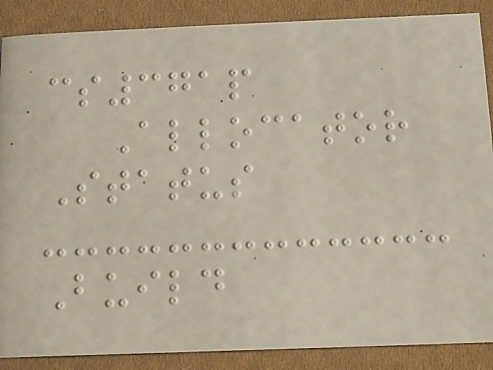cs371p
Allocator
Status
Build
